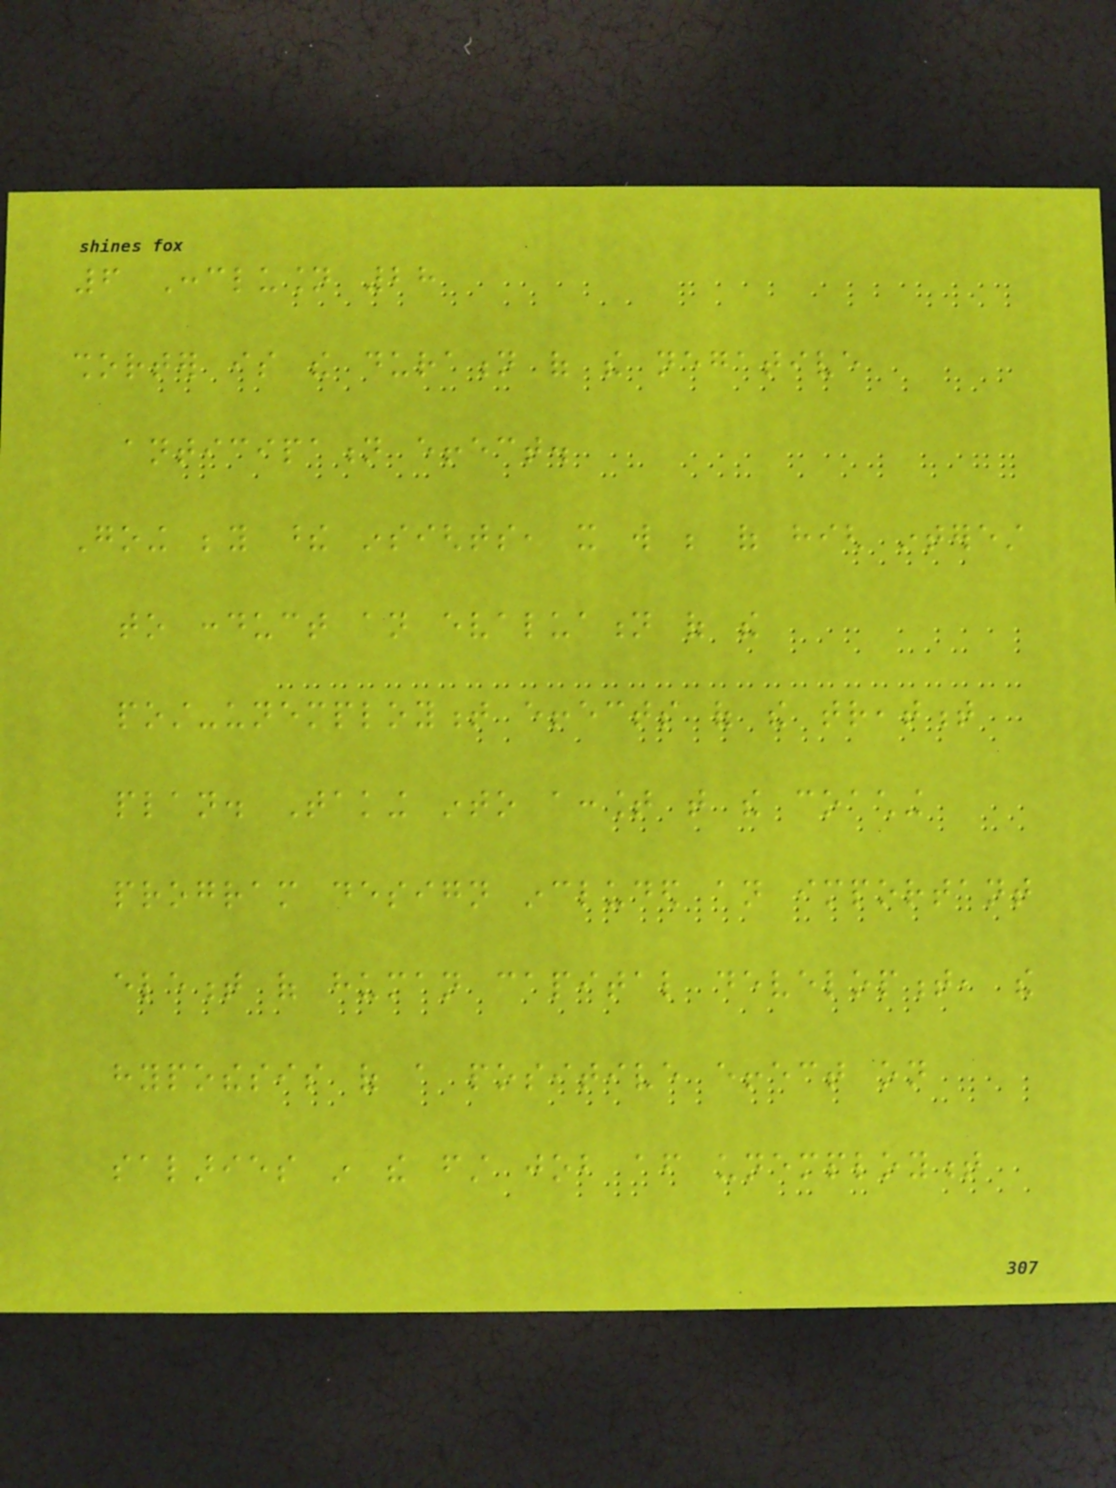6 Conclusion 28
shorter is the duration of the negative
anticipation effect.
Going beyond these insights, it will be of high interest
to conduct an evaluation of the
post-unemployment effects of the treatment
plan. Taking into account that the coaching
program design included an important
element of human capital development, the
hypothesis of a positive effect on
salaries in the first job after unemployment
